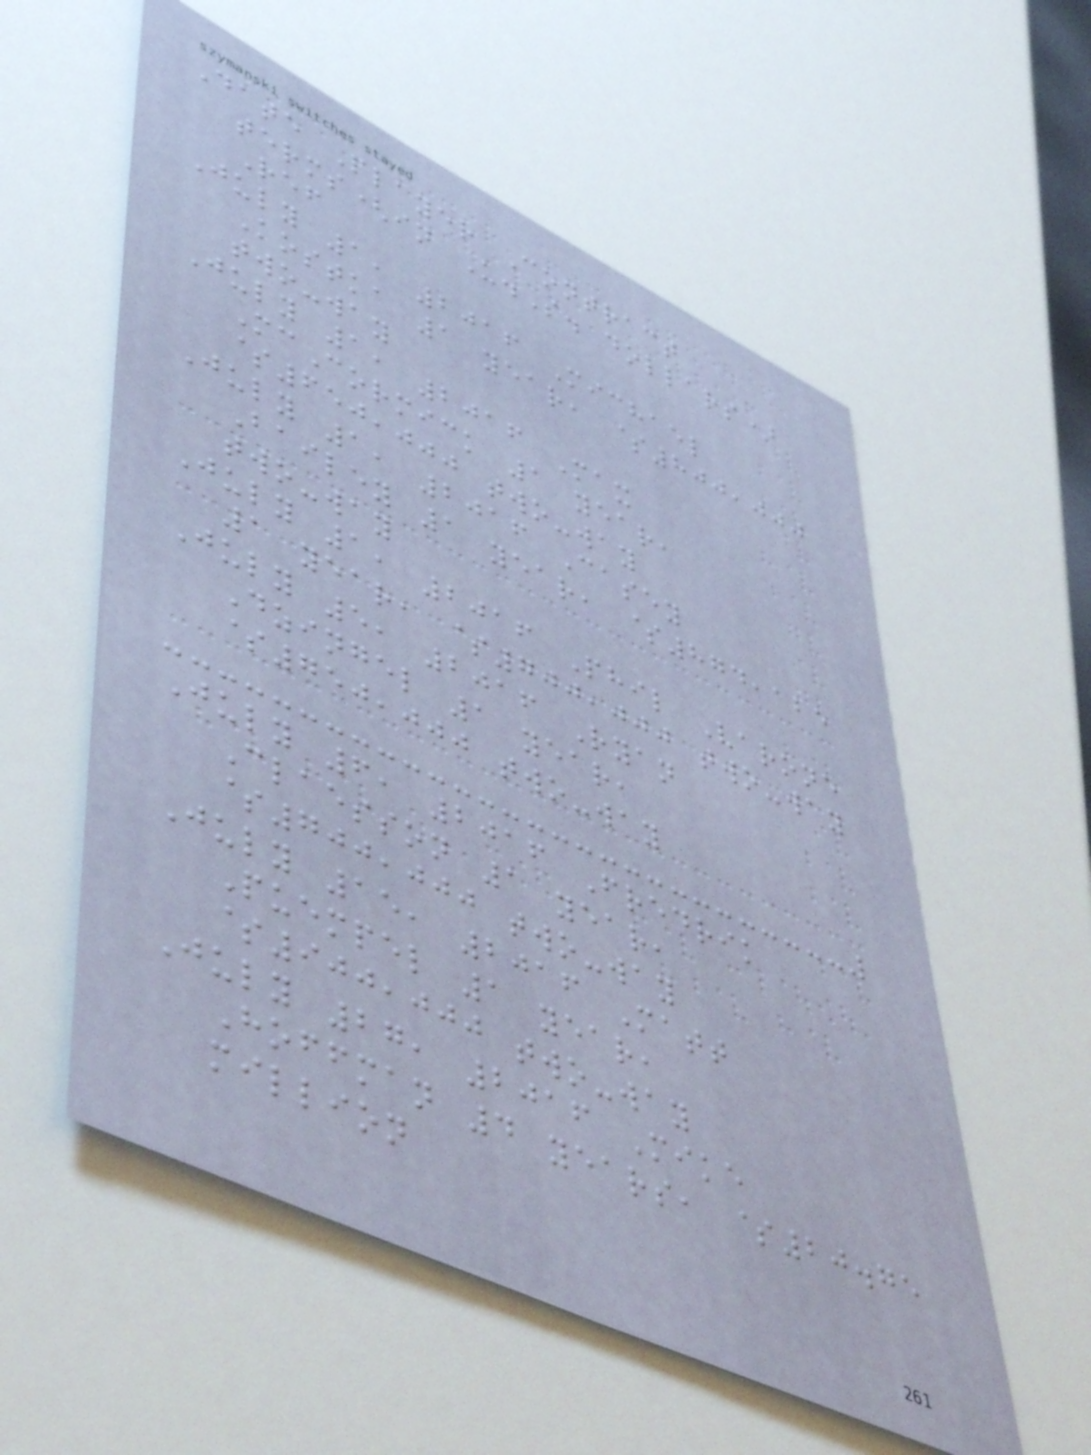Date Player Contract
terms(in U.S. dollars)
Ref
July 1, 2016 Michael
Kostka 1 year, $800,000
two-way
July 1, 2016 Max
McCormick 1 year,
$650,000 two-way
July 1, 2016 Casey
Bailey 1 year, $874,125
two-way
July 1, 2016 Phil Varone
1 year, $700,000 two-way
July 5, 2016 Ryan
Dzingel 1 year,
$750,000 two-way
July 6, 2016 Fredrik
Claesson 1 year,
$700,000 two-way
July 15, 2016 Matt
Puempel 1 year,
$900,000 two-way
July 27, 2016 Mike
Hoffman 4 years, $20.75
million
